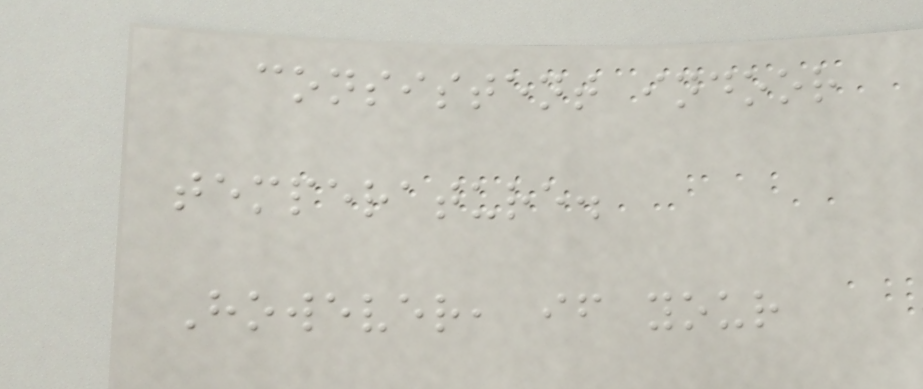consistent indoor
temperature.
However, if your
